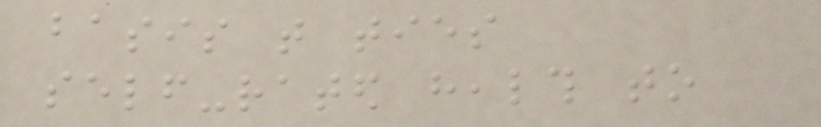basis that ties
self-rated health to
